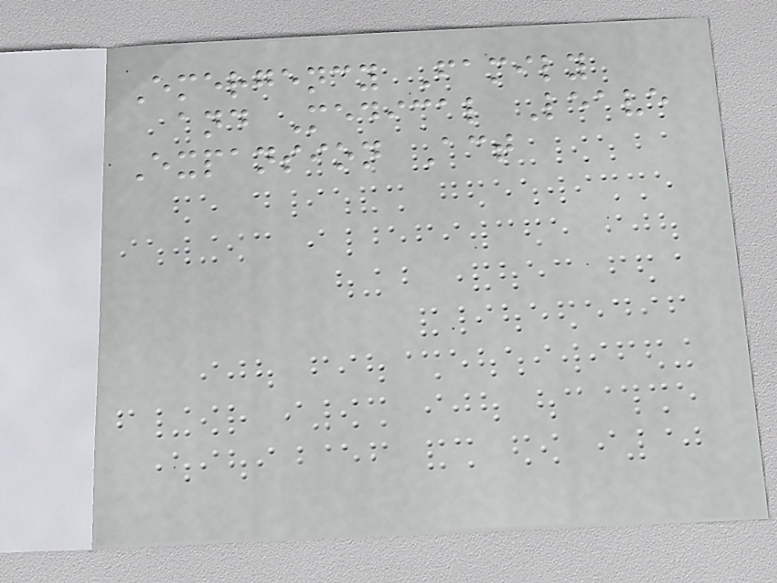Emergency Family
and Medical Leave
Expansion Act
